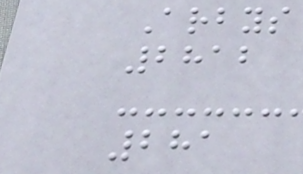Arbys
2812
281
